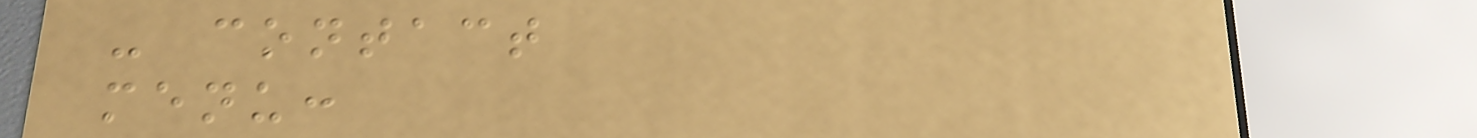- contact
menu:
